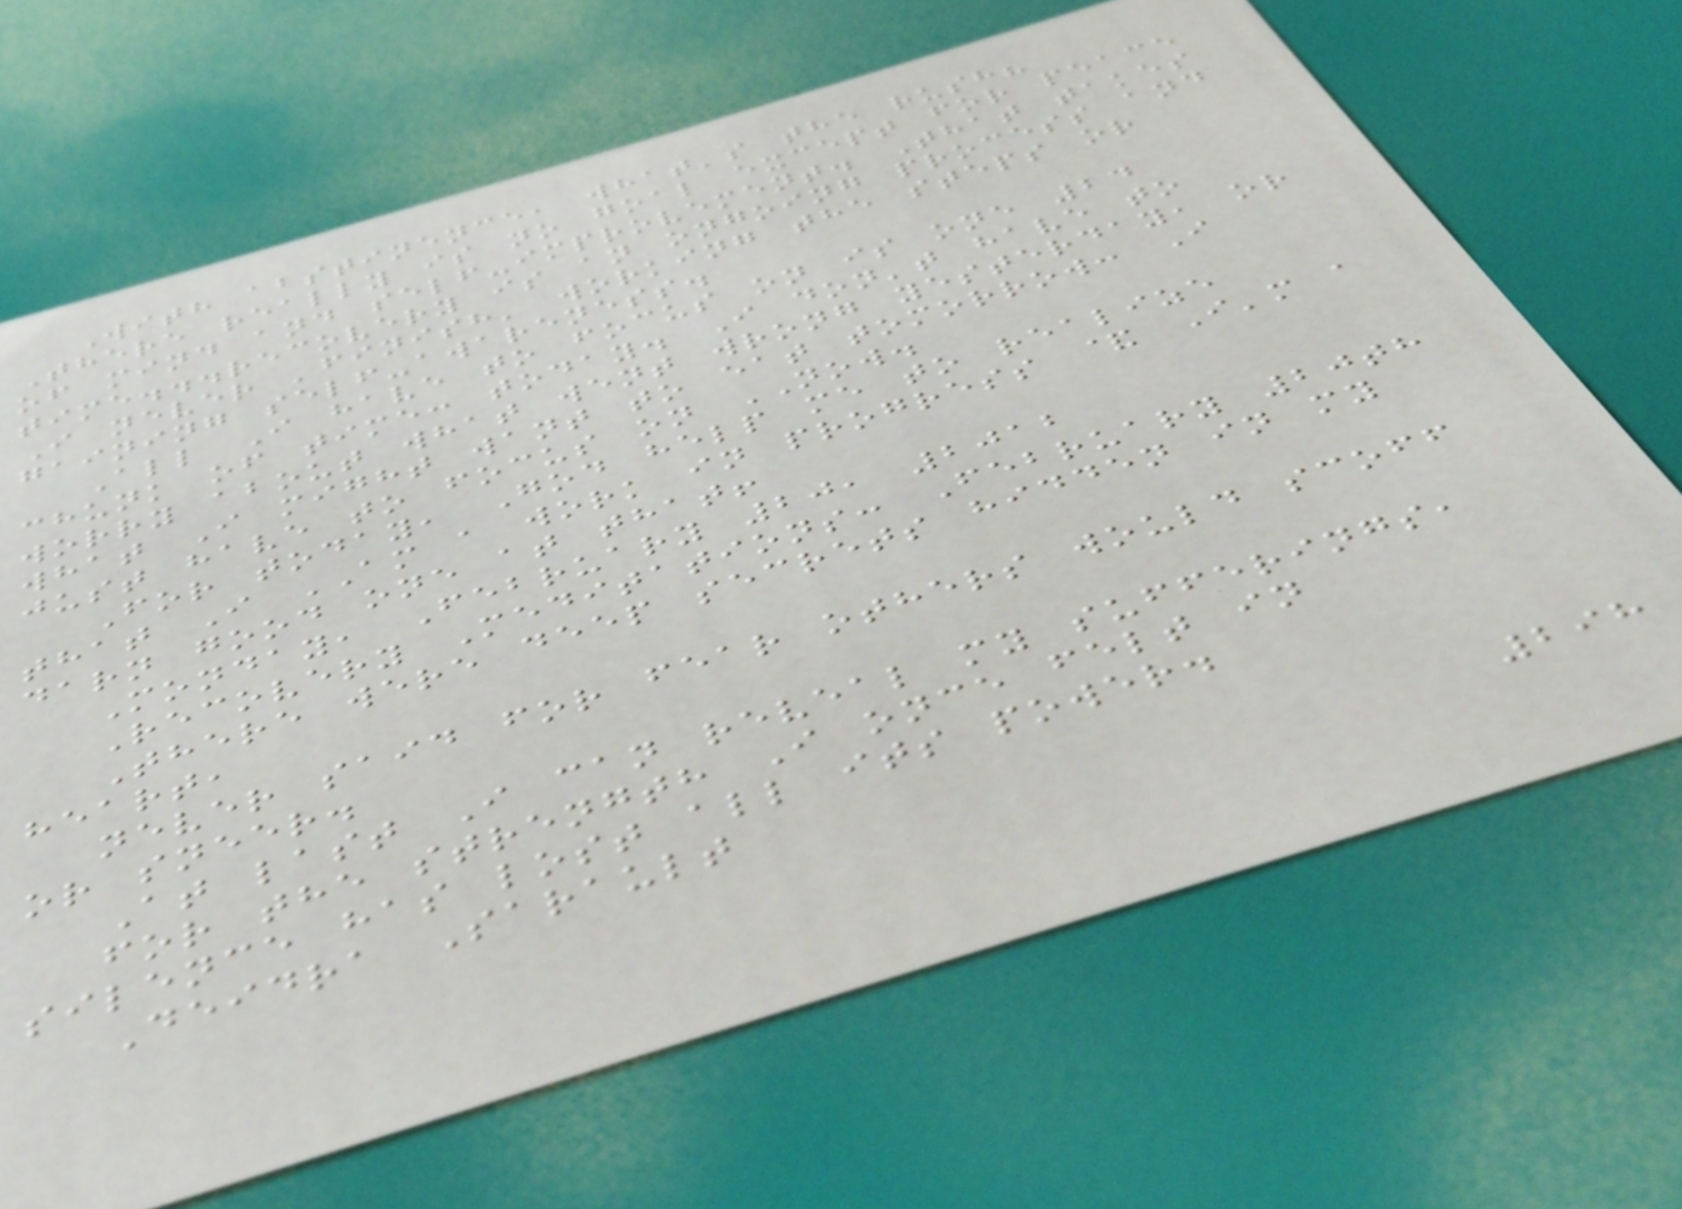With abstinence, what's the rush?
There really is no goal except for peace
of mind and self-improvement. That takes
time...recovery is an ongoing process and
I never 'finish' working the steps or
gaining self-awareness.
All I have to focus on is one 24
chunk of time: today. I don't have to
worry about what went wrong yesterday, or
what I might want to eat tomorrow: I
just have to focus on NOW.
For today, God help me to realize
that I AM a work in progress & I'm a
darn good one at that!
Monday, February 20, 2012
Recovery Meditations: February 20th
There were deep secrets hidden in my
heart,
never said for fear others would scoff
or sneer.
At last I can reveal my sufferings,
for the strength I once felt in
silence has lost all its power.
Deidra Sarault
298
